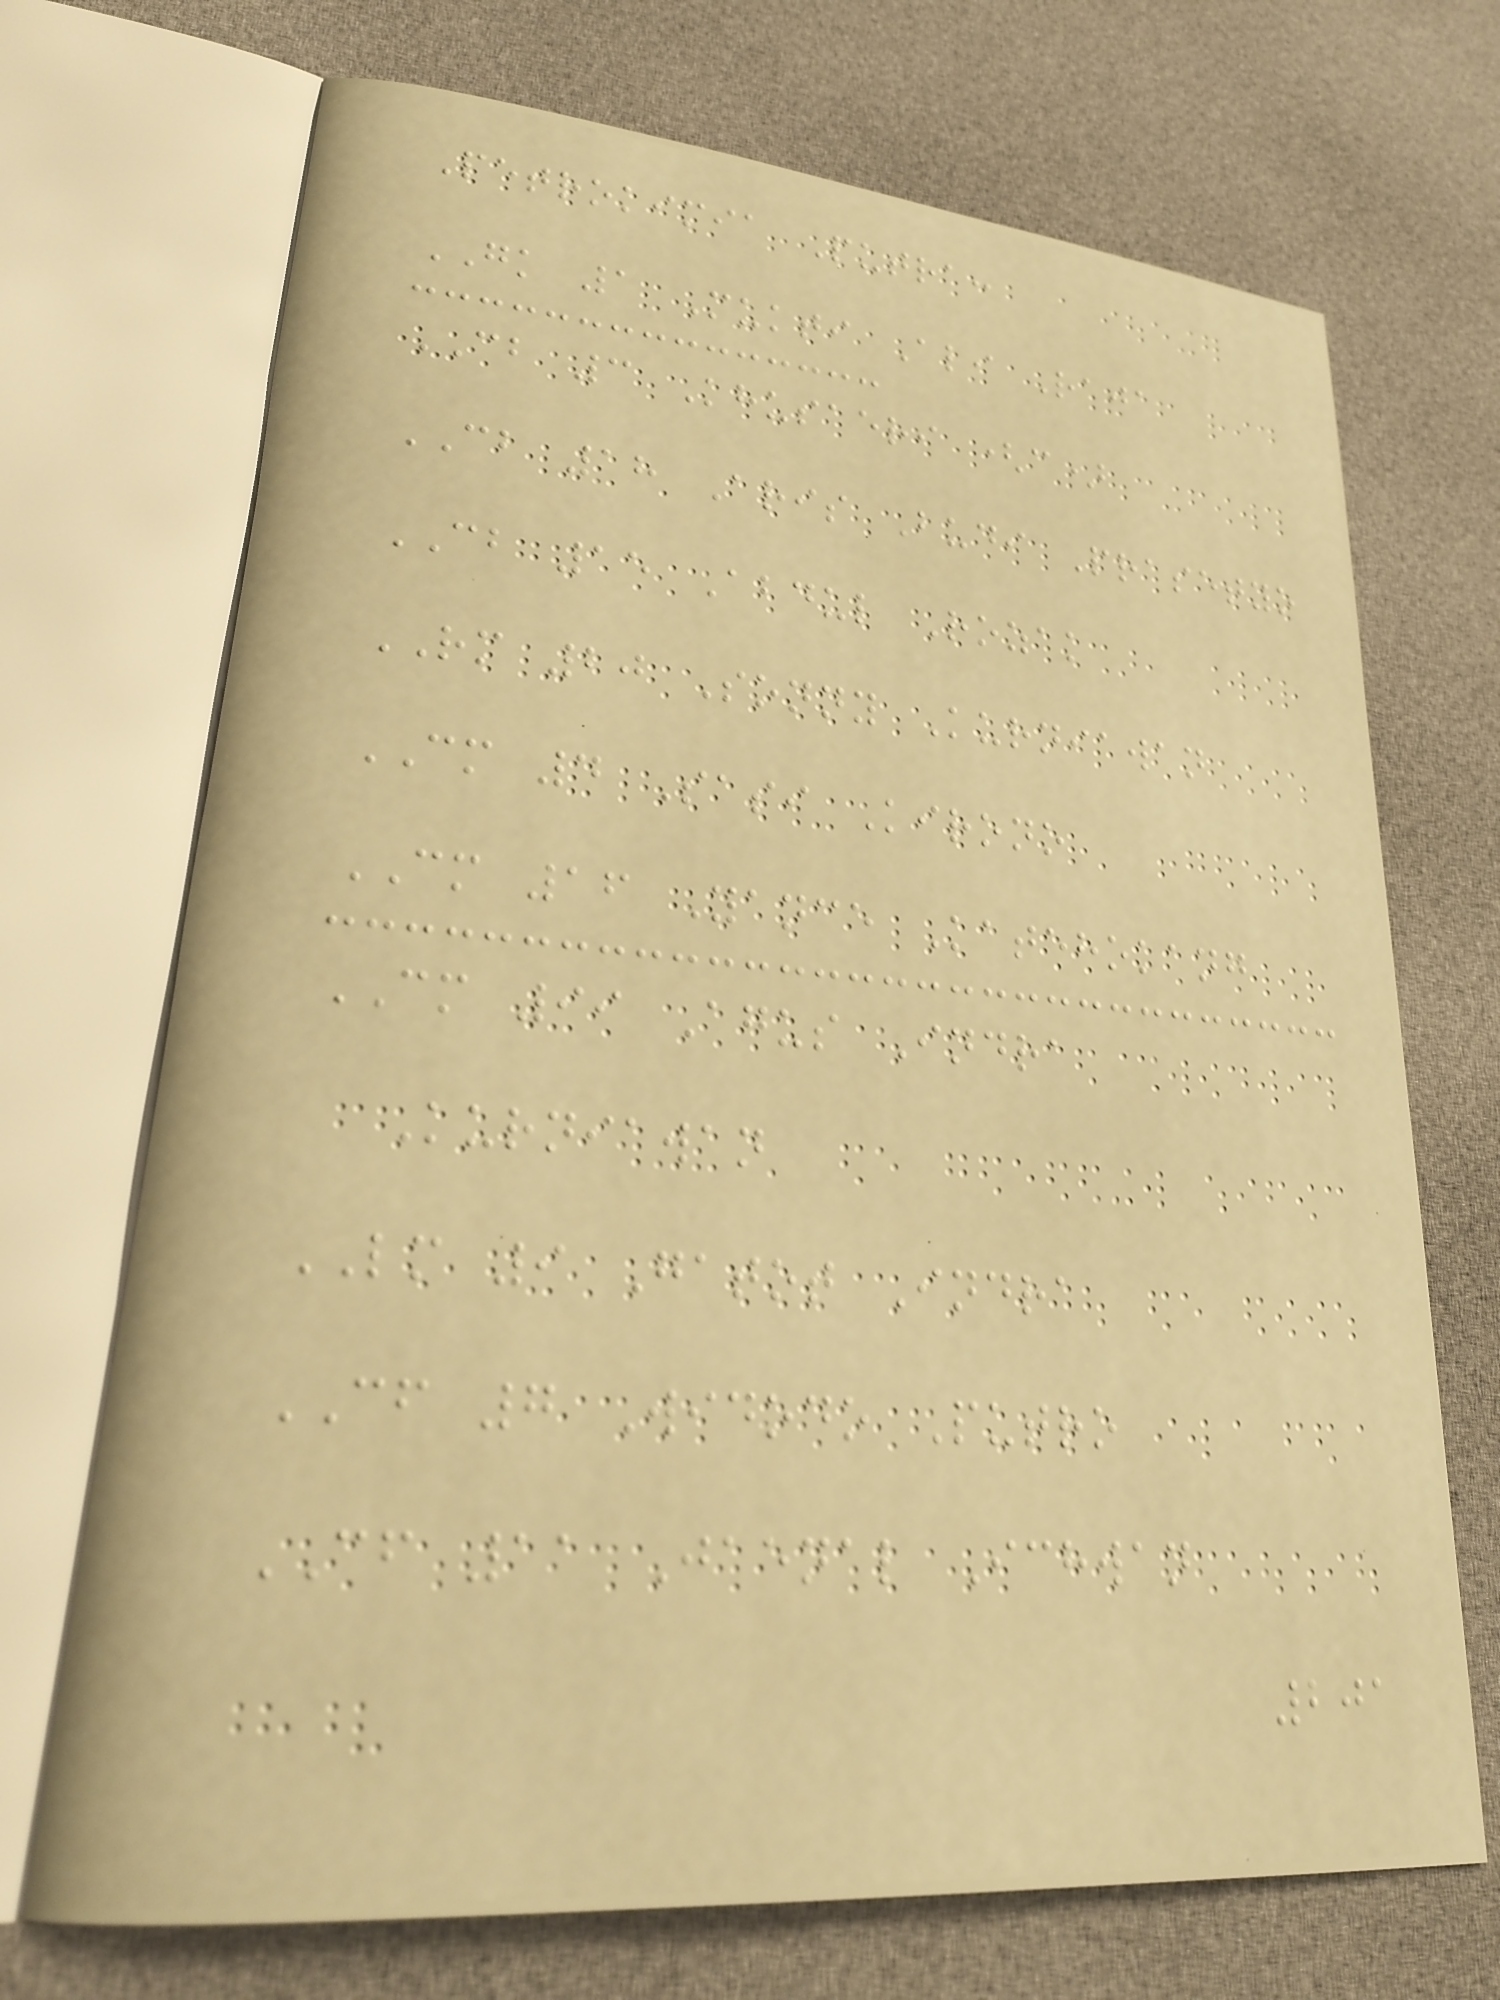Petrokimia Putra:
GK 1 Mukti Ali Raja
CB 3 Khusaeri (c)
CB 18 Aris Budi Prasetyo
CB 15 Abdul Rozak
RM 20 Sonny Kurniawan
CM 4 Sasi Kirono
CM 16 Yance Katehokang
CM 99 Agus Indra
Kurniawan
LM 9 Gatot Indra
CF 7 Widodo Putro
CF 11 Jaenal Ichwan
201
